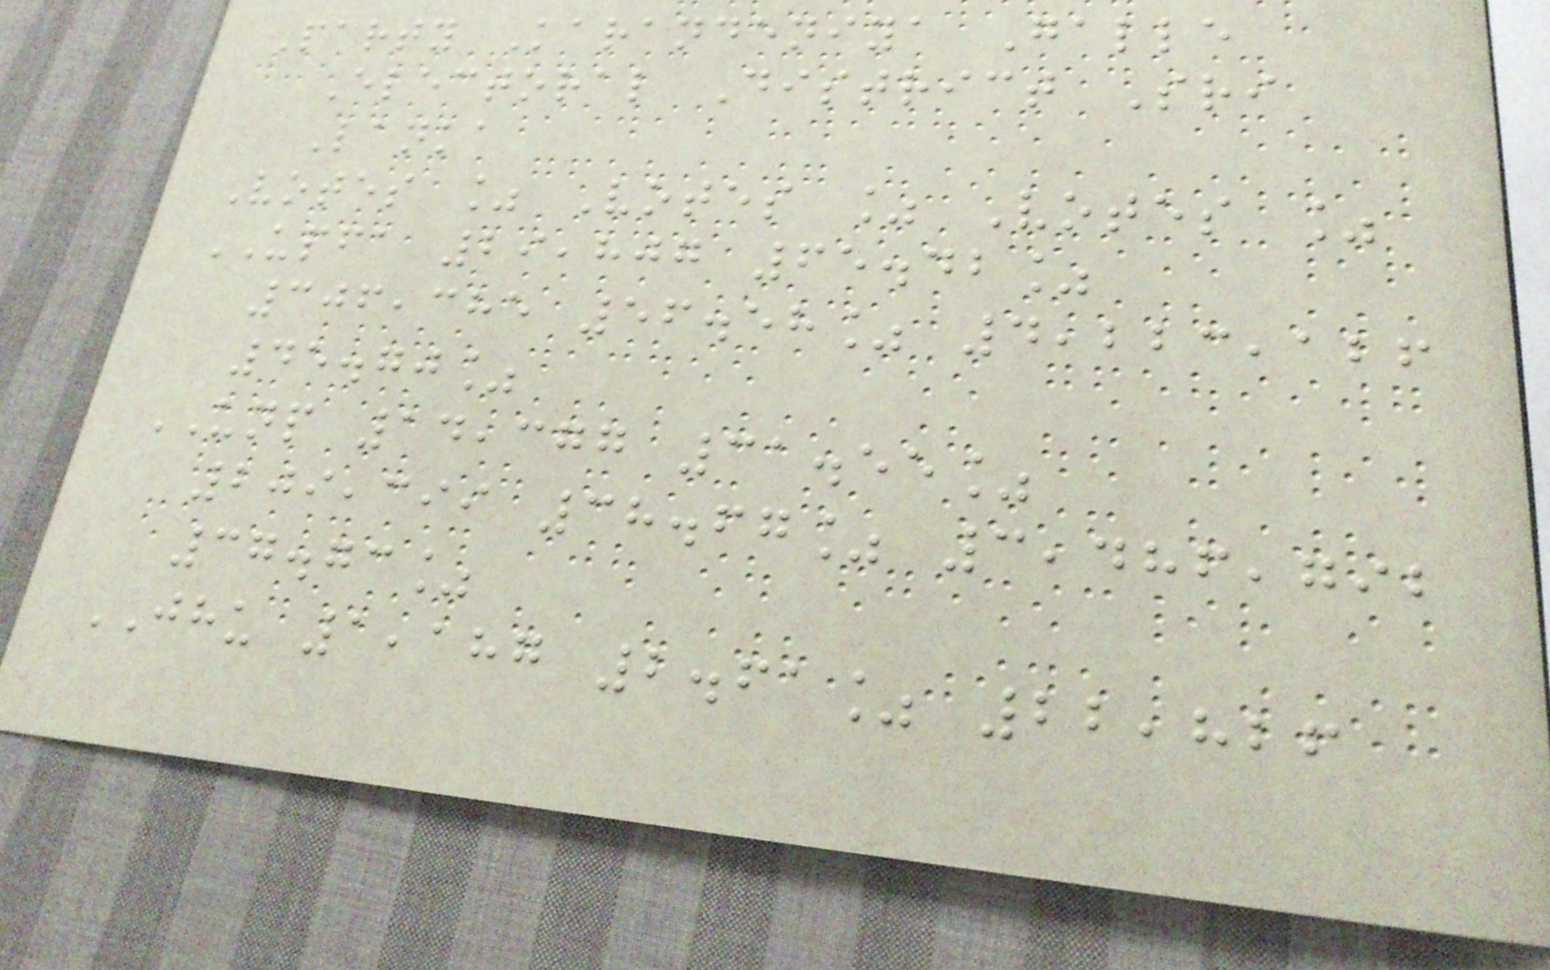Party Karandeniya Galle
Electoral District Sri
Lanka
Votes % Votes % Votes %
UPFA 29,807 65.42%
306,385 56.58% 4,223,126
45.70%
UNP 14,377 31.55%
209,399 38.67% 3,486,792
37.73%
JHU 1,187 2.61% 22,826
